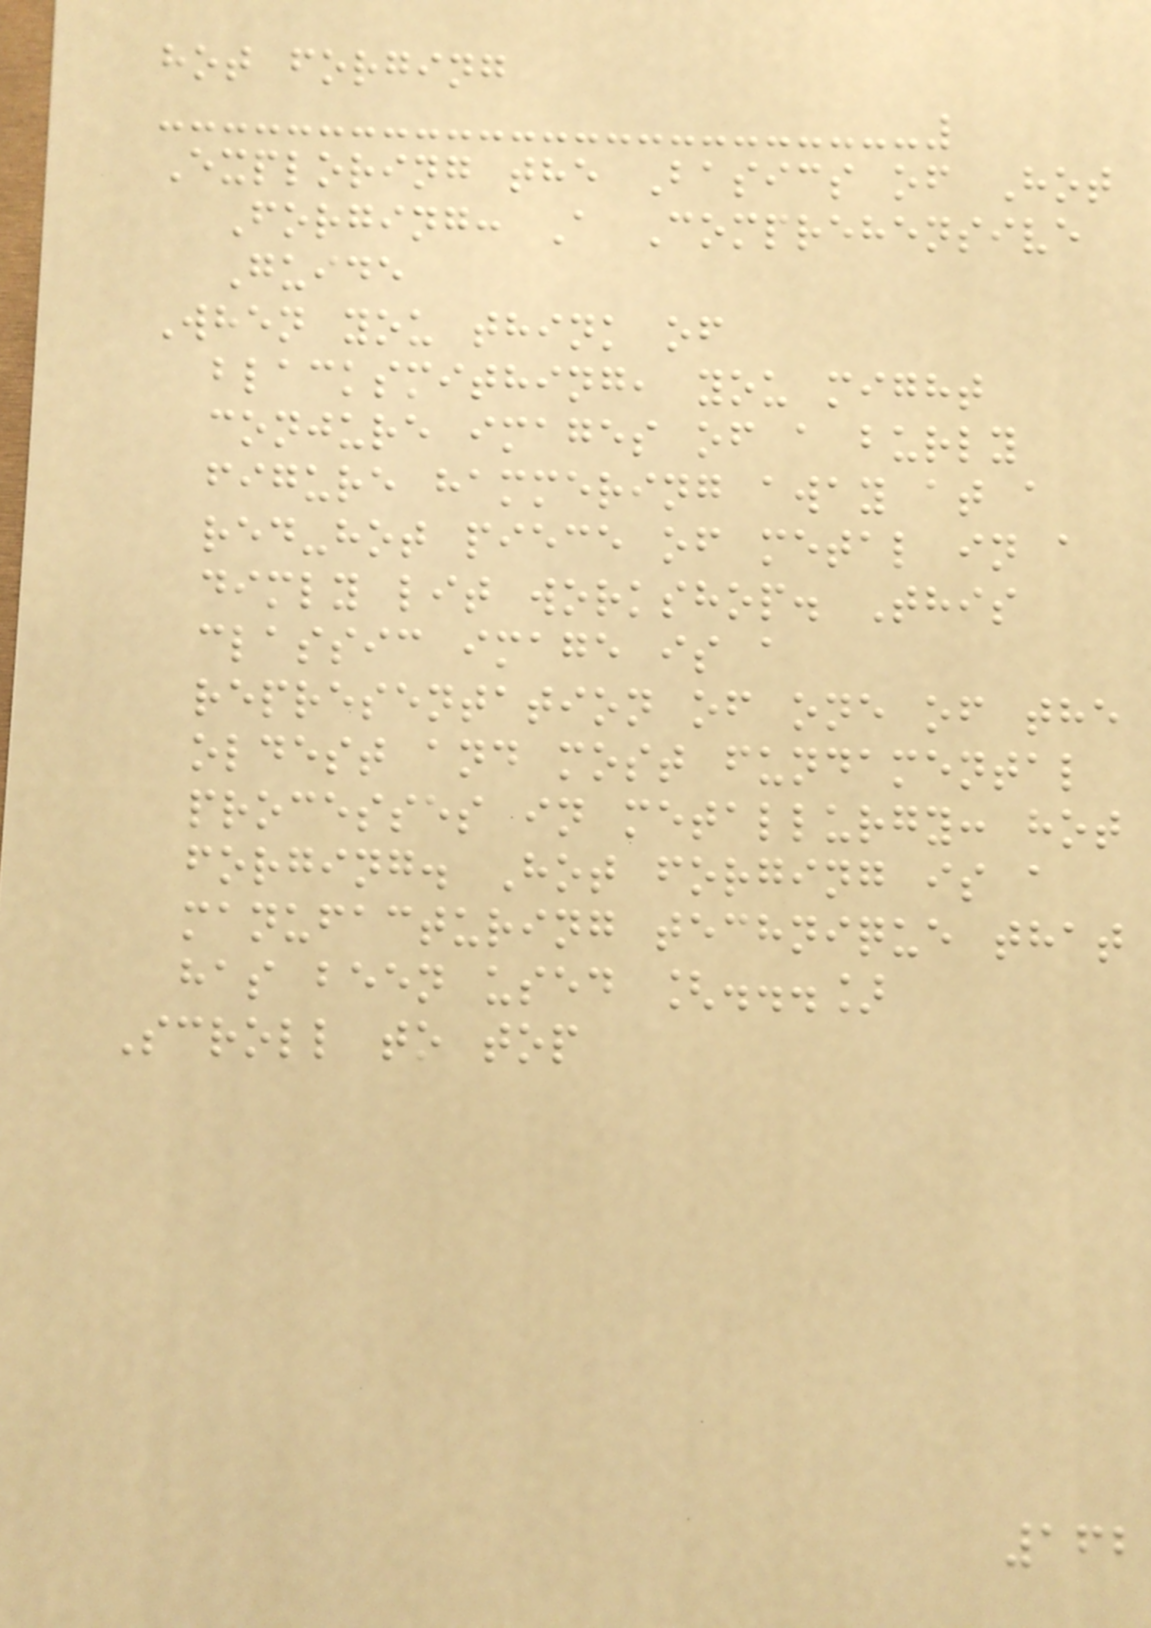hot forging
Exploring the Basics of Hot
Forging: A Comprehensive
Guide
When you think of
blacksmithing, you might
conjure images of a burly
figure hammering away at a
red-hot piece of metal in a
dimly lit workshop. This
classic image is a
representation of one of the
oldest and most fundamental
processes in metallurgy: hot
forging. Hot forging is a
manufacturing technique that
has been used [...]
Scroll to top
162
